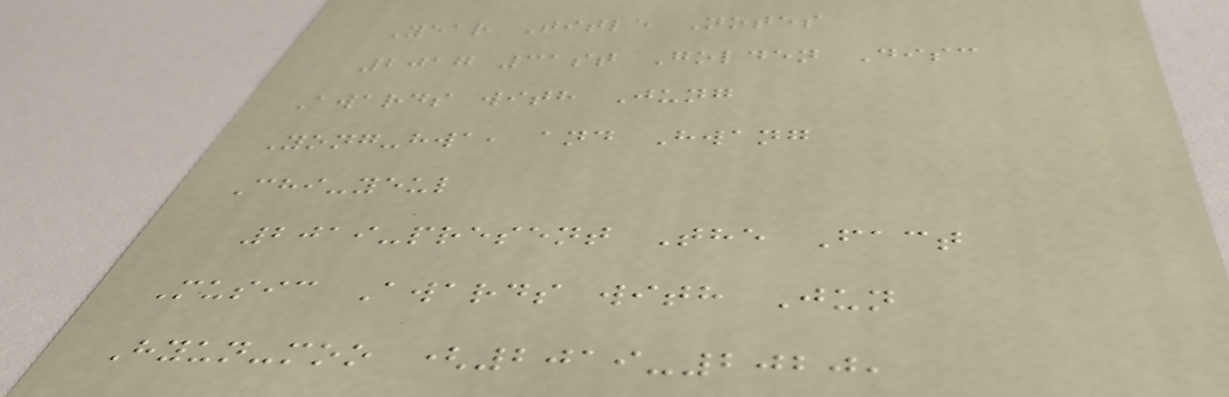Year Title Notes
2017 31st Golden Disc
Awards with Jung
Yong-hwa, and Hwang
Chi-yeul
2019-present The Fact
Music Awards with Jun
Hyun-moo (2019-2020,
